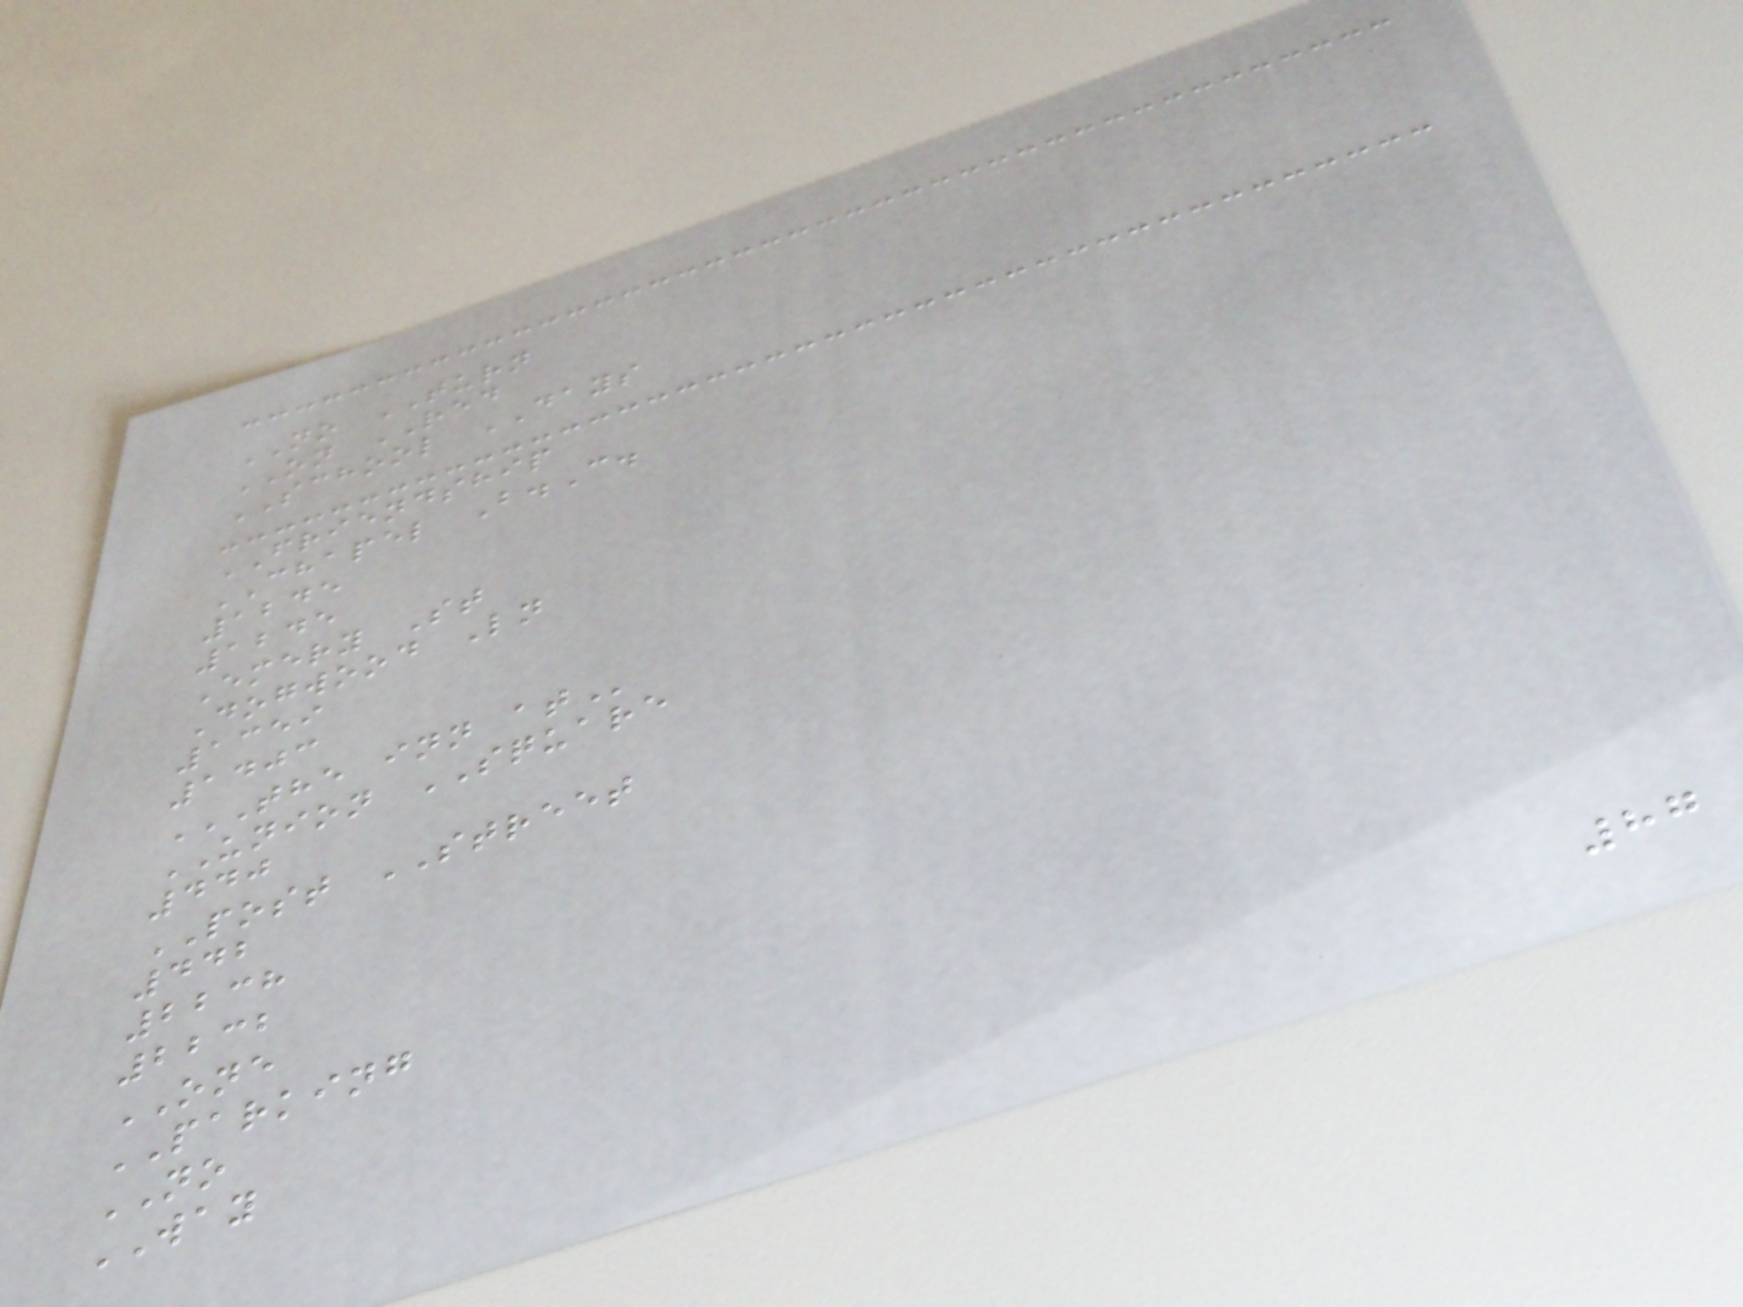NO TURN
ON RED
SCHOOL DAYS
FRIENDSHIP
CHAPEL B.C.
1245
1245
Emery St
Dogwood Ln
1359
1403
THE INN AT
UNION SQUARE
440
POST STREET
442
2238
2232
ONE
PARKING
NO
WAY
87
